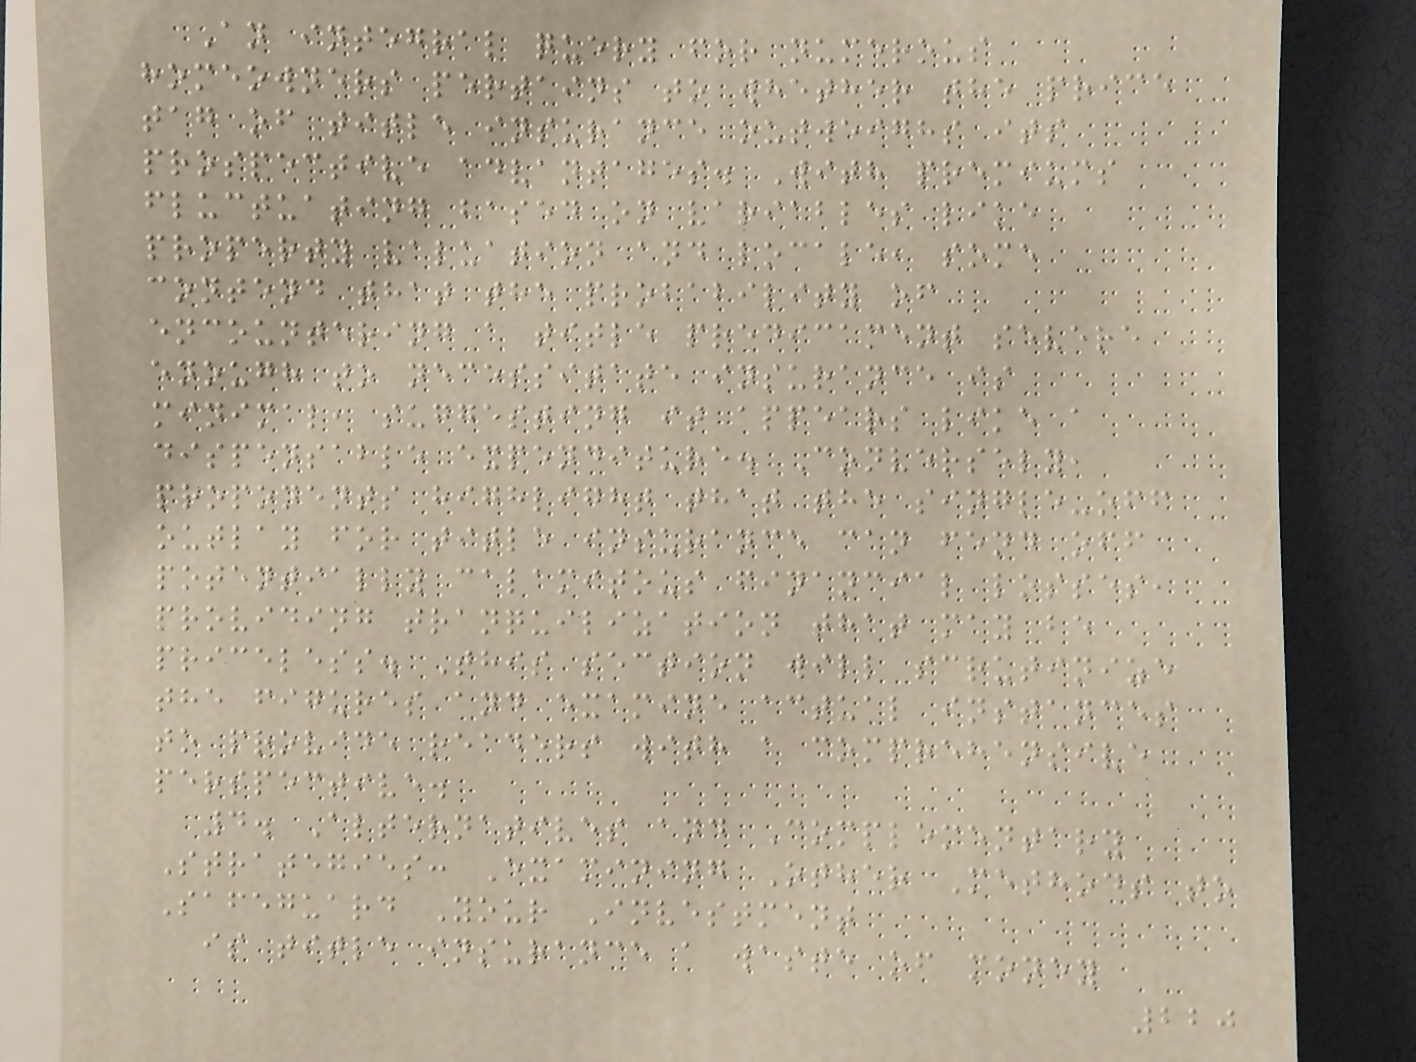An integral query for numerous
homeowners pertains to whether the price
tag of title insurance outweighs its
prospective advantages. With premiums
fluctuating based on variables like
property valuation and locale, some
contend that the probability of
encountering a title predicament severe
enough to necessitate insurance is
minimal, suggesting it appears like a
dispensable expenditure. Conversely,
proponents highlight that the single-off
outlay for title insurance can fend off
potentially calamitous financial losses,
providing tranquilization that may be
priceless. This section will scrutinize
the figures and examine actual instances
to provide readers with a comprehensive
perspective.
4. Alternatives and Complementary
Strategies: Examining Other Methods to
Safeguard Your Investment
is title insurance a waste of money
220
